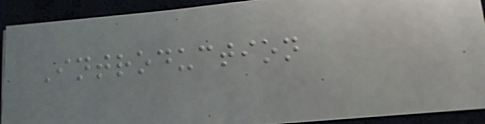Introduction
